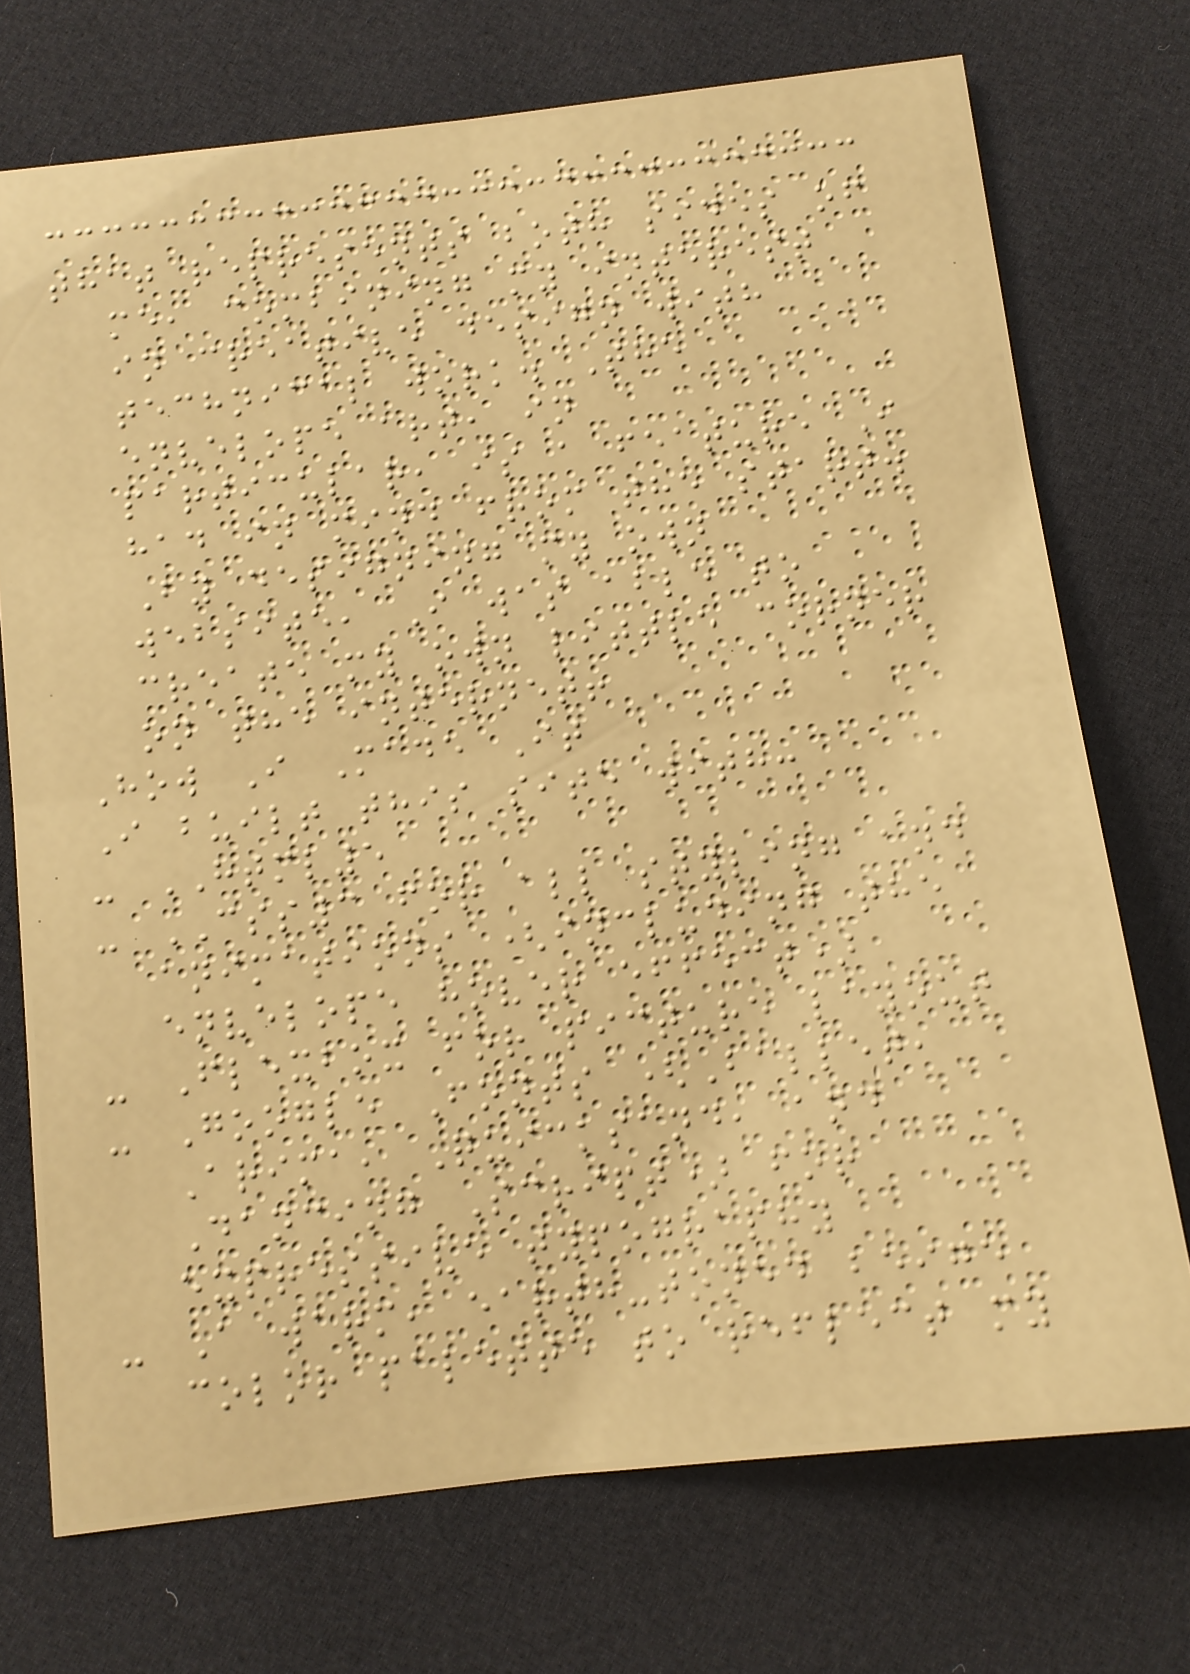that represents both sides of
me, combining my interest
in creative design with
technical work. The
envelope art, in
particular, is a feature I
had in mind from the start.
By designing my own
website, I was able to
create my own little corner
on the internet!
How I Made It
I built this site with:
- HTML5
- CSS3 for all styling and
animations (including the
envelope hover effect)
- Flexbox for picture layout
- Google Fonts (Ballet,
Arima, Quicksand, and
Dancing Script) for
expressive typography
- A warm, earth-toned beige
color palette to reflect my
